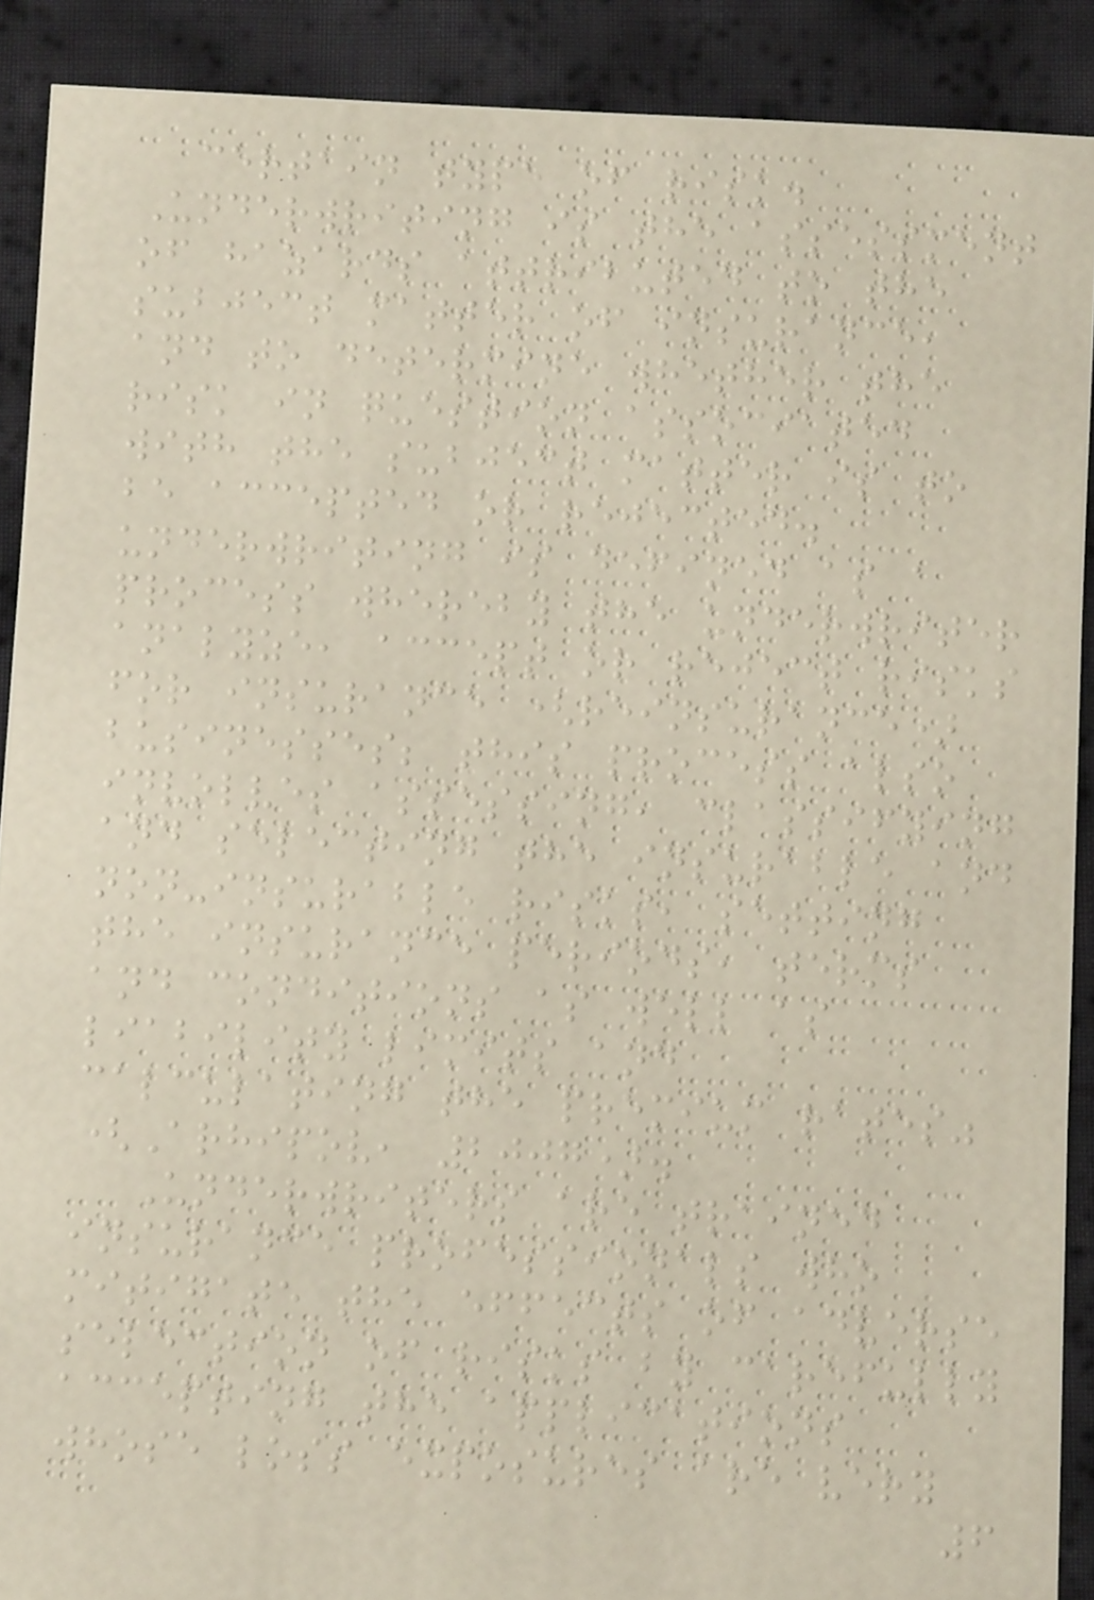certain type of risk.
Underwriting is the assessment
of hazards attributed to the
subject matter of insurance,
and to determine whether the
risk in question associated
with the subject matter is to
be accepted or rejected.
underwriting is defined as a
process whereby the underwriter
analyze, accept or reject risks
for insurance (reinsurance)
businesses; this process also
involves assessing, classifying
and selecting the insurable and
non-insurable risks, setting
the insurance periods, terms
and conditions as well as
liability limits and
calculating the premium rates"
(Arhipov, 2007).
Underwriters are trained
insurance professionals who
mitigate the effects of adverse
selection of risks by carefully
accepting the applications
whose loss exposures are very
6
